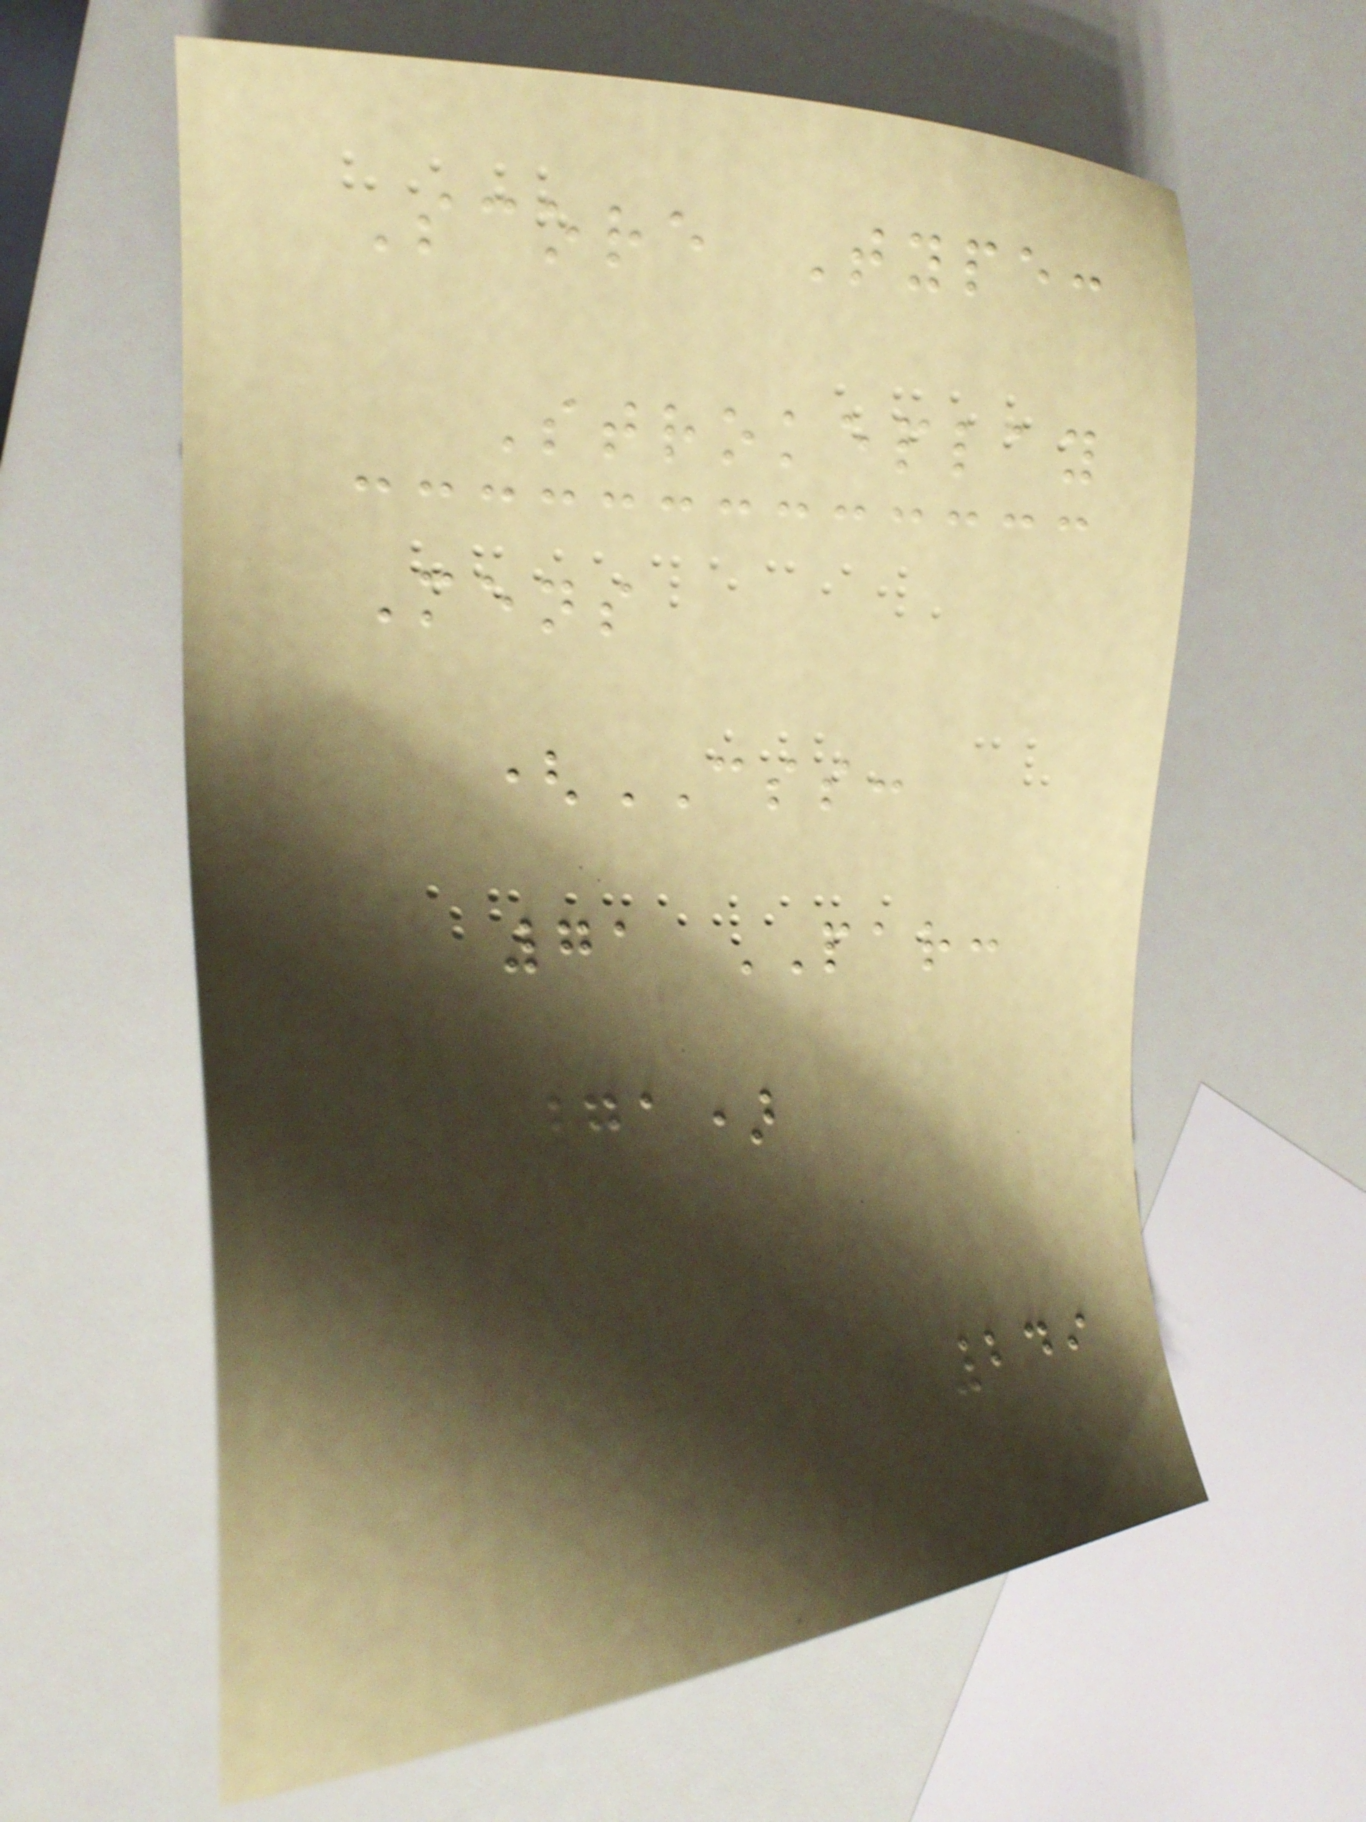Score Type:
Strokeplay
Mens
(CSS:
71 PAR:
71)
249
